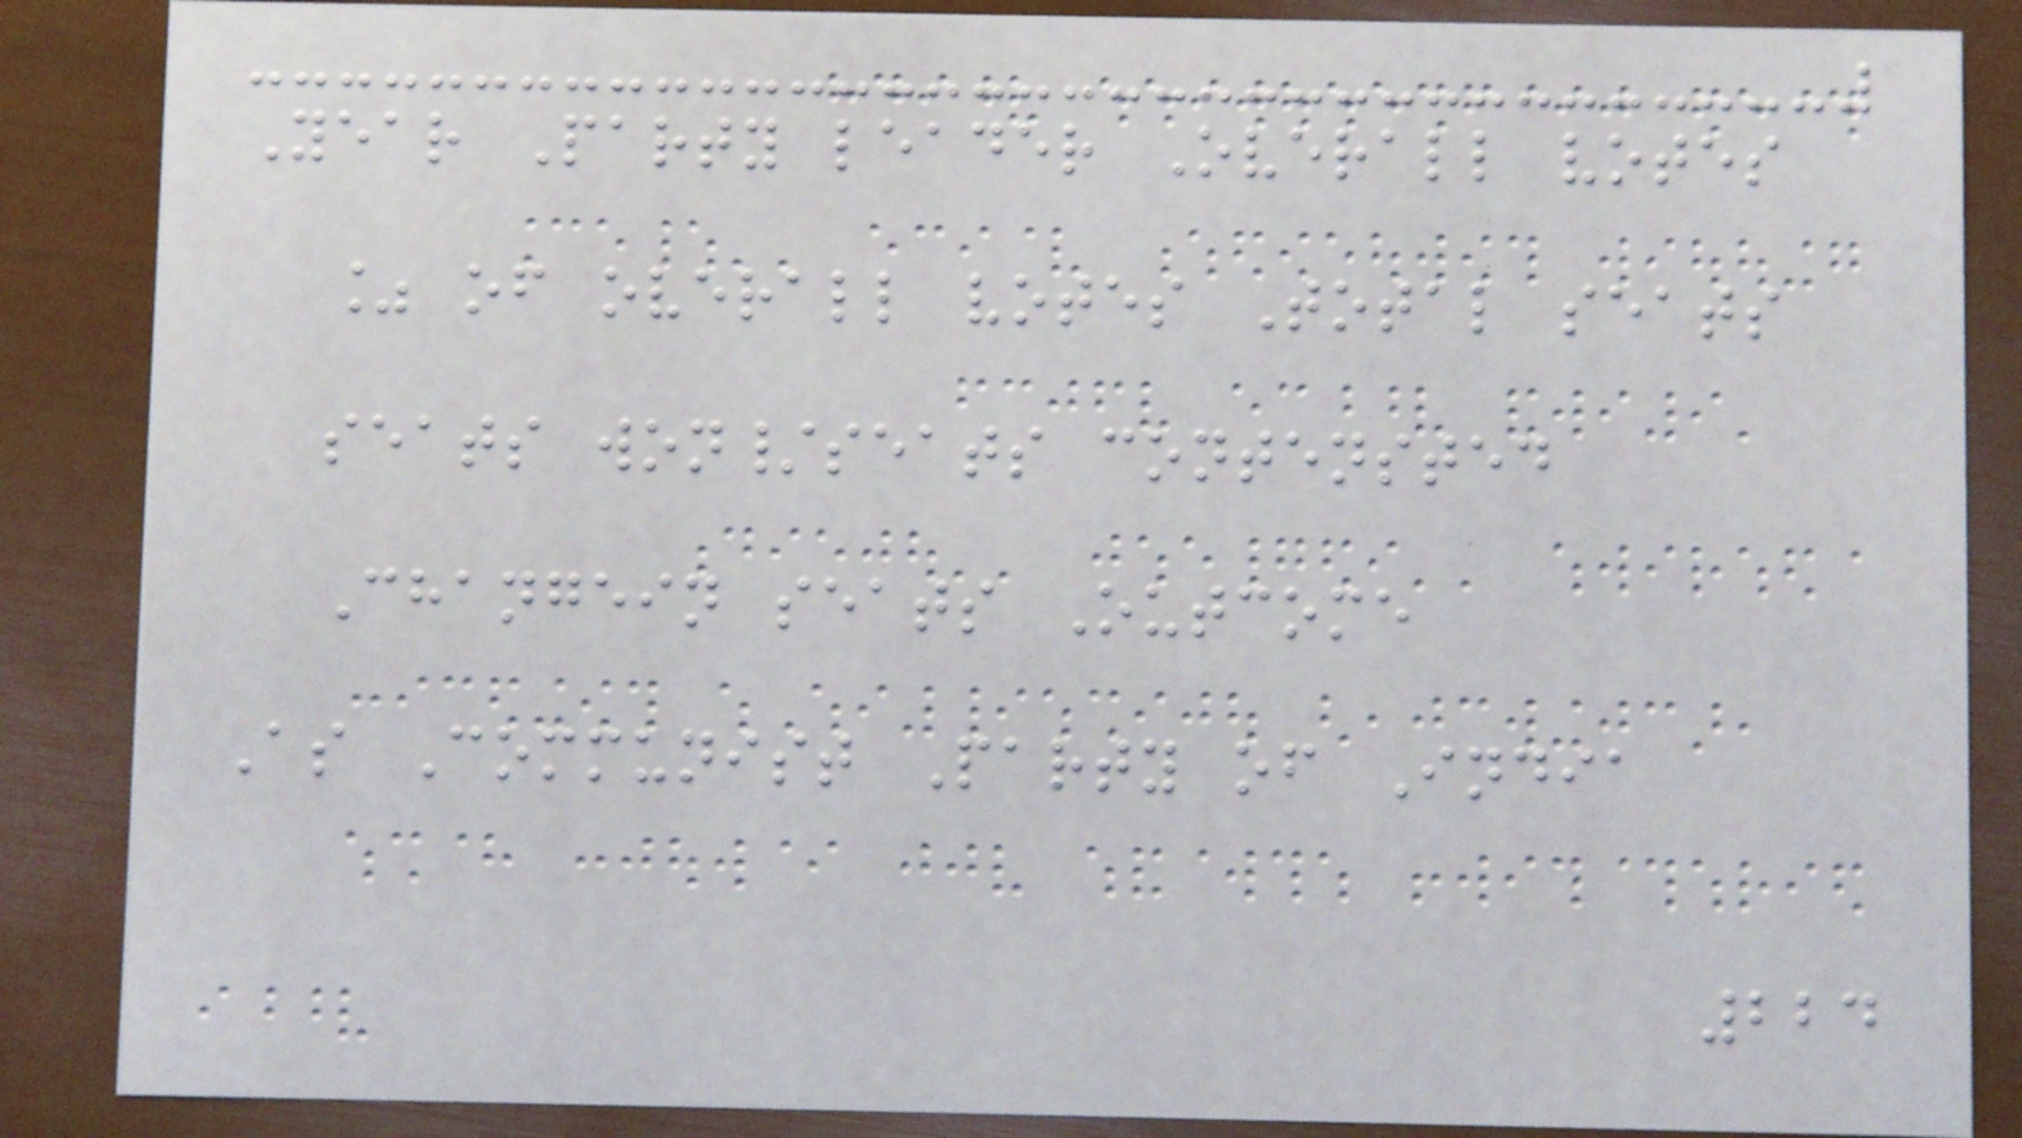Year Party leader Overall votes
% of overall votes Total seats
seats won/seats contensted
Changein seats Outcome
As Communist Party of India
224
